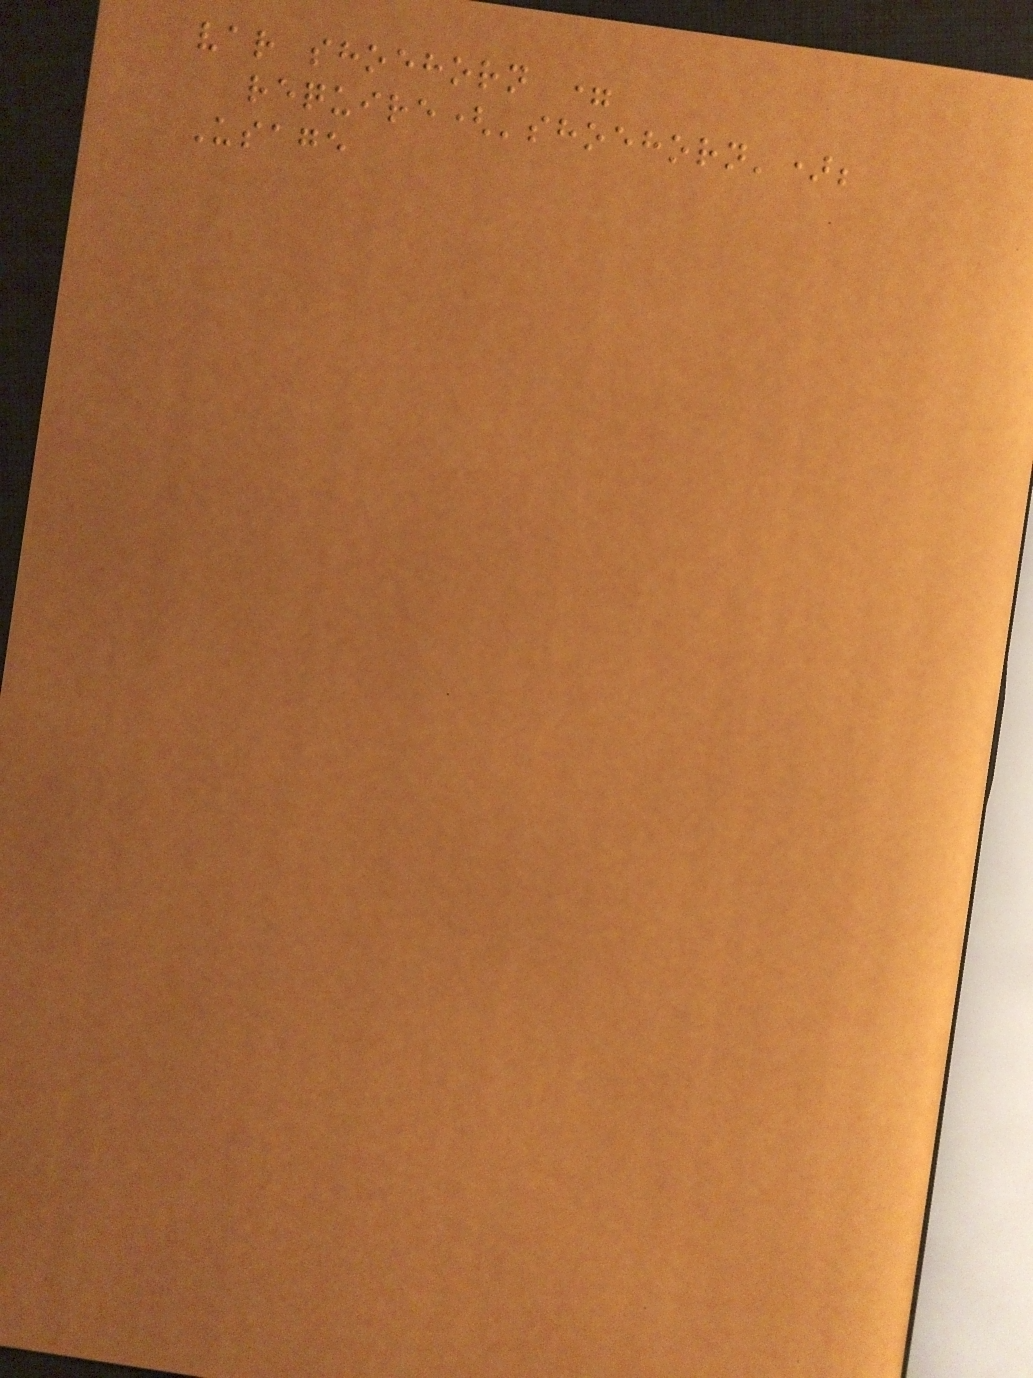var shoehorn =
require('shoehorn');
Usage
